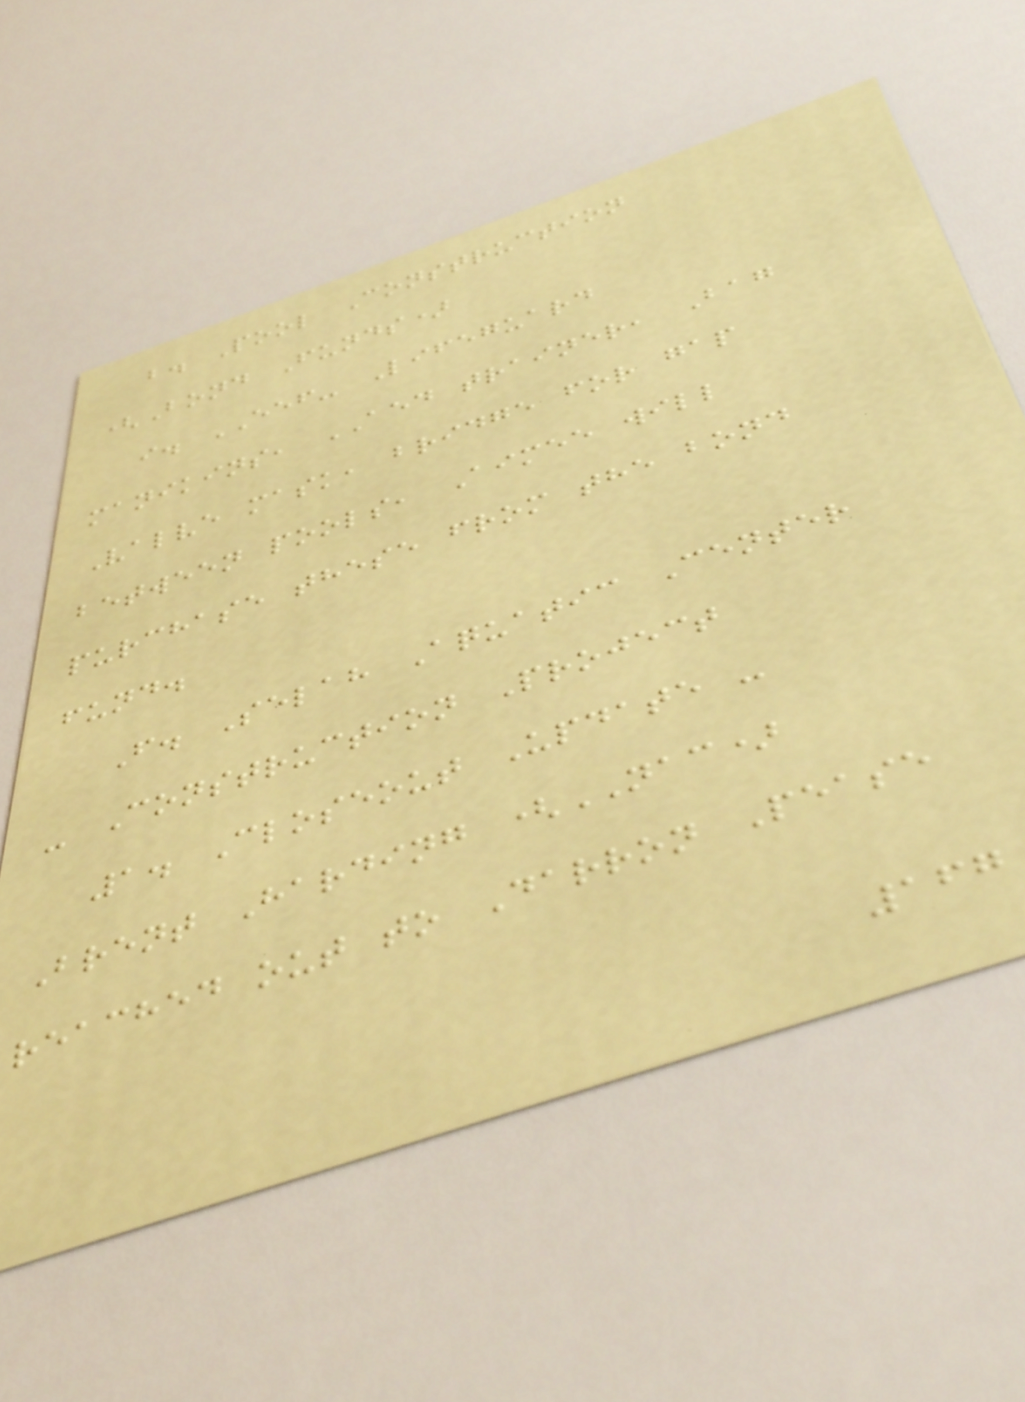b. Pool Construction
(Bond Funds)
i. EEF- Lifeguard
manikins, AED trainer, Bag
Valve mask, bridge for gap
between pools, Aimee will
purchase these from the bond
fund.
F. Selah Aquatic Center
- Construction Project
1. Closeout Update -
Brent Harding (NAC)
reached out to Darron Pease
167
